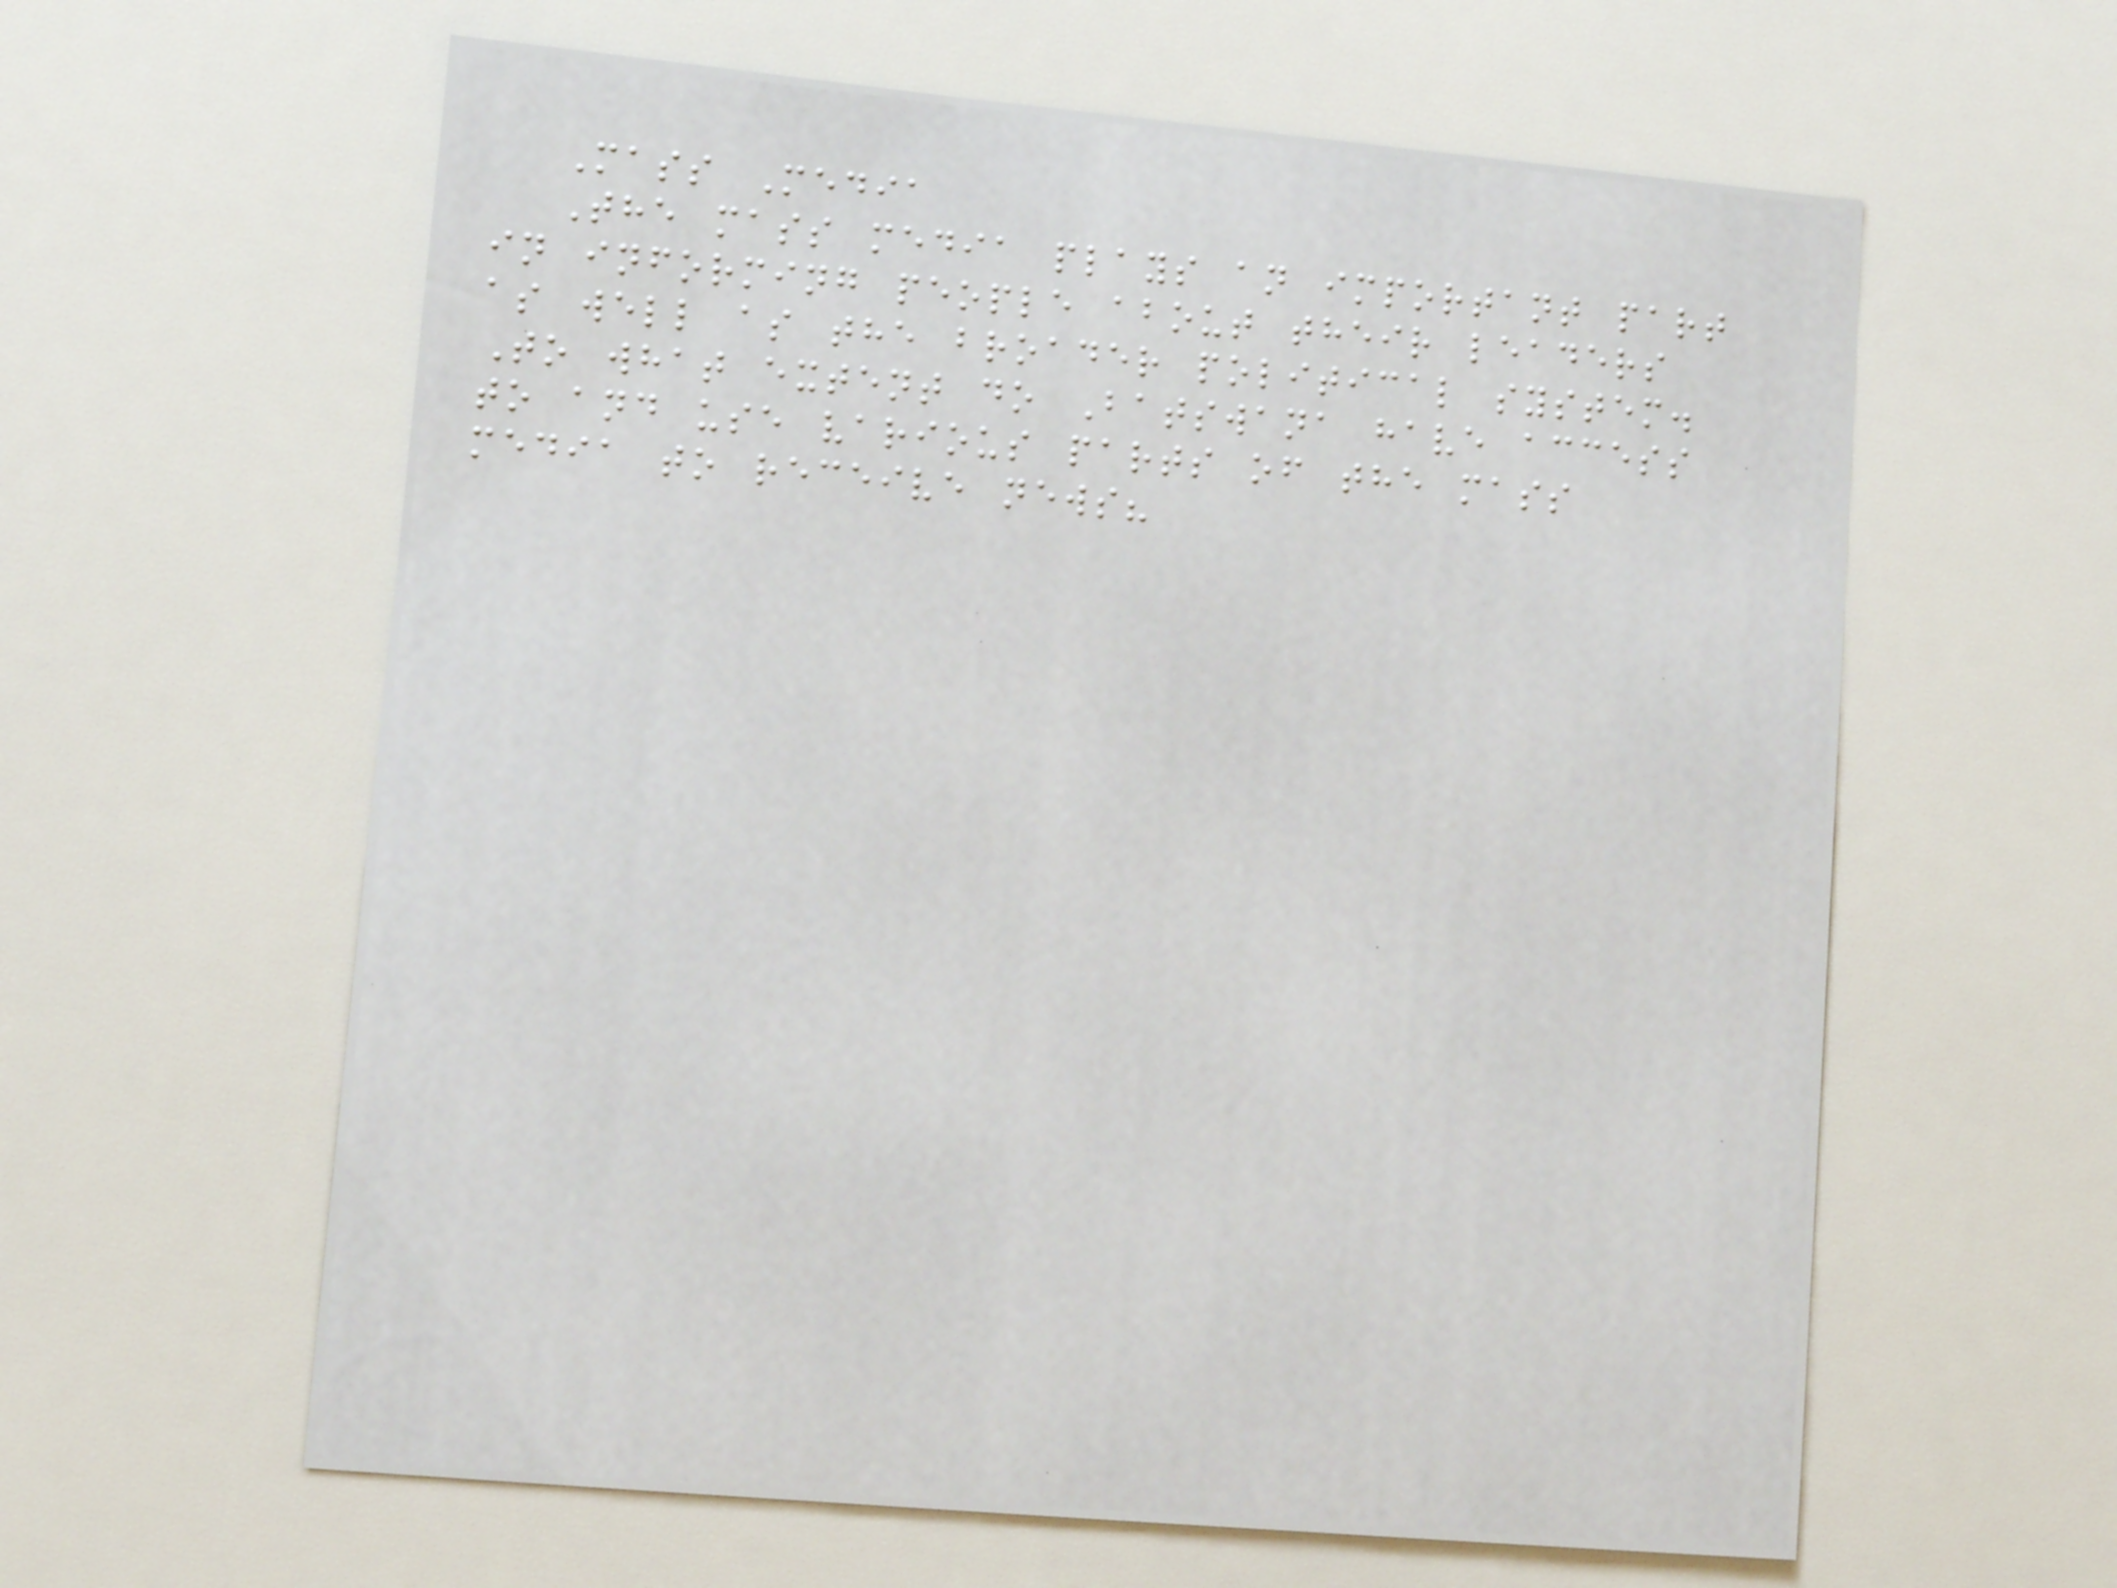Mass Media
The mass media plays an important part
in informing people about their leaders
as well as the broader political system.
To what extent do Batswana have access
to and use various parts of the mass
media to receive news?
